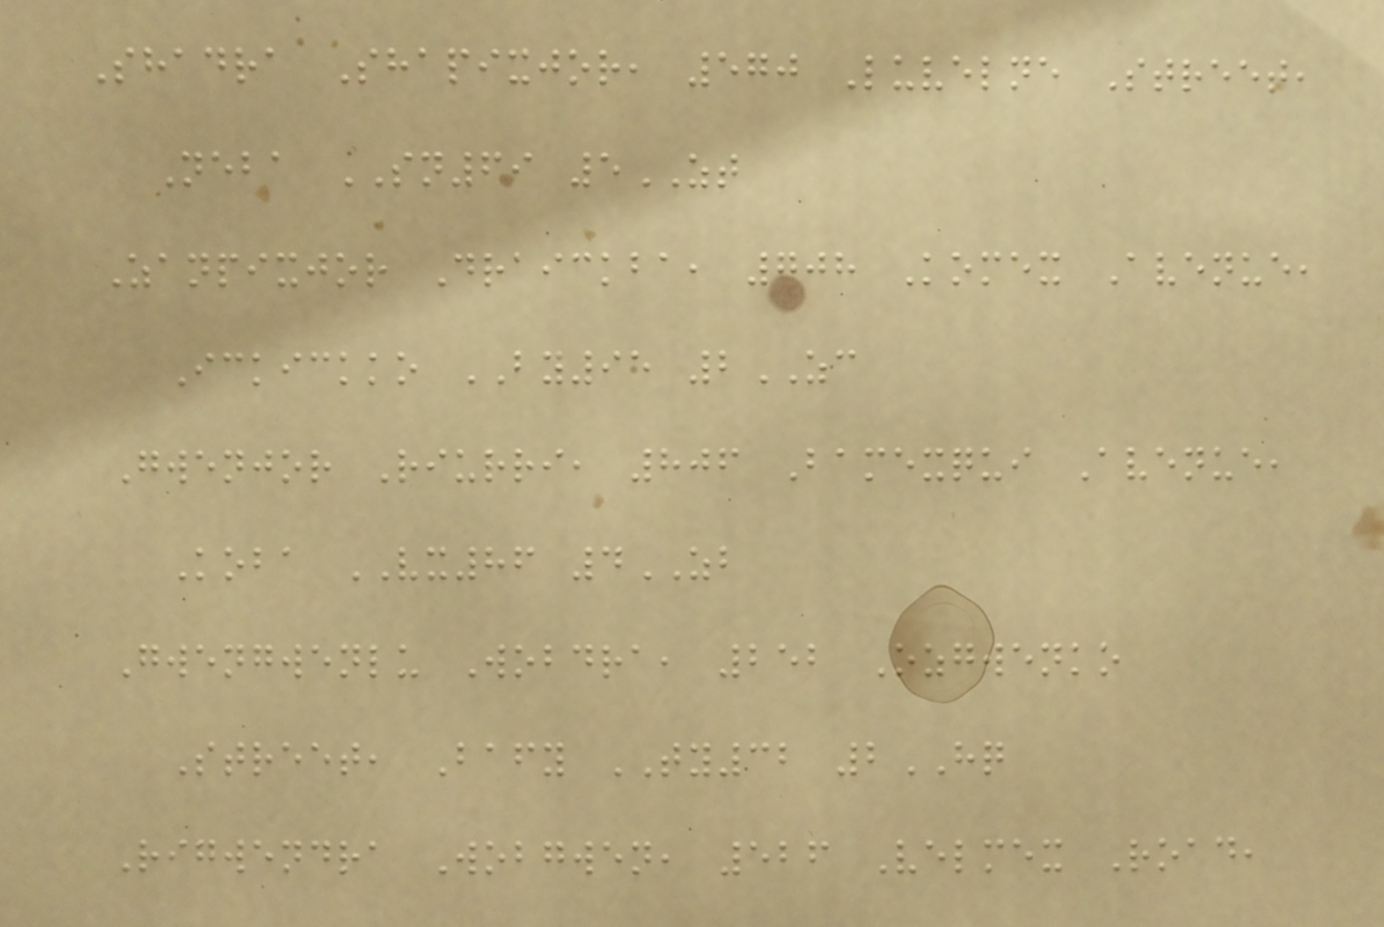Shadra Shapixjor, 570 Luvelne Street,
Neba SN69 5ZT
Zanpixjor Draickba, 708 Komex Avenue,
Ickickko BY95 2ZC
Gwenjor Riurri, 806 Bamexqui Avenue,
Koba VX86 4ZB
Gwengwenlu Wobdra, 252 Ozgwenko
Street, Bafy TY32 2HQ
Rigwendra Wobgwen, 526 Velmex Road,
